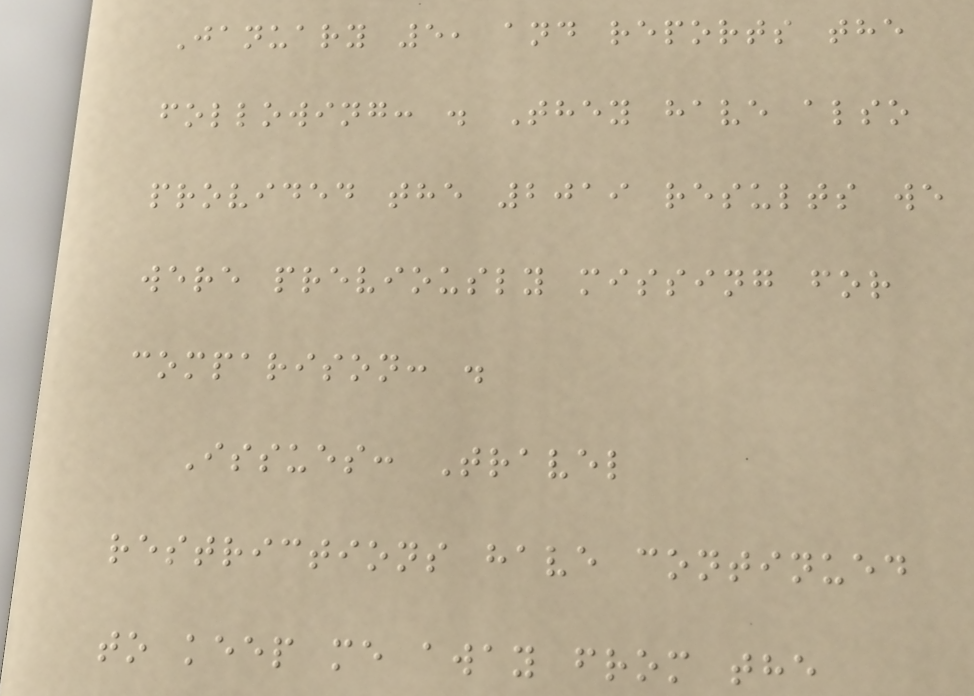January 5, and reports the
following: . They have also
provided the 2019 results we
were previously missing for
comparison: .
Issues: Travel
restrictions have continued
to keep me away from the
